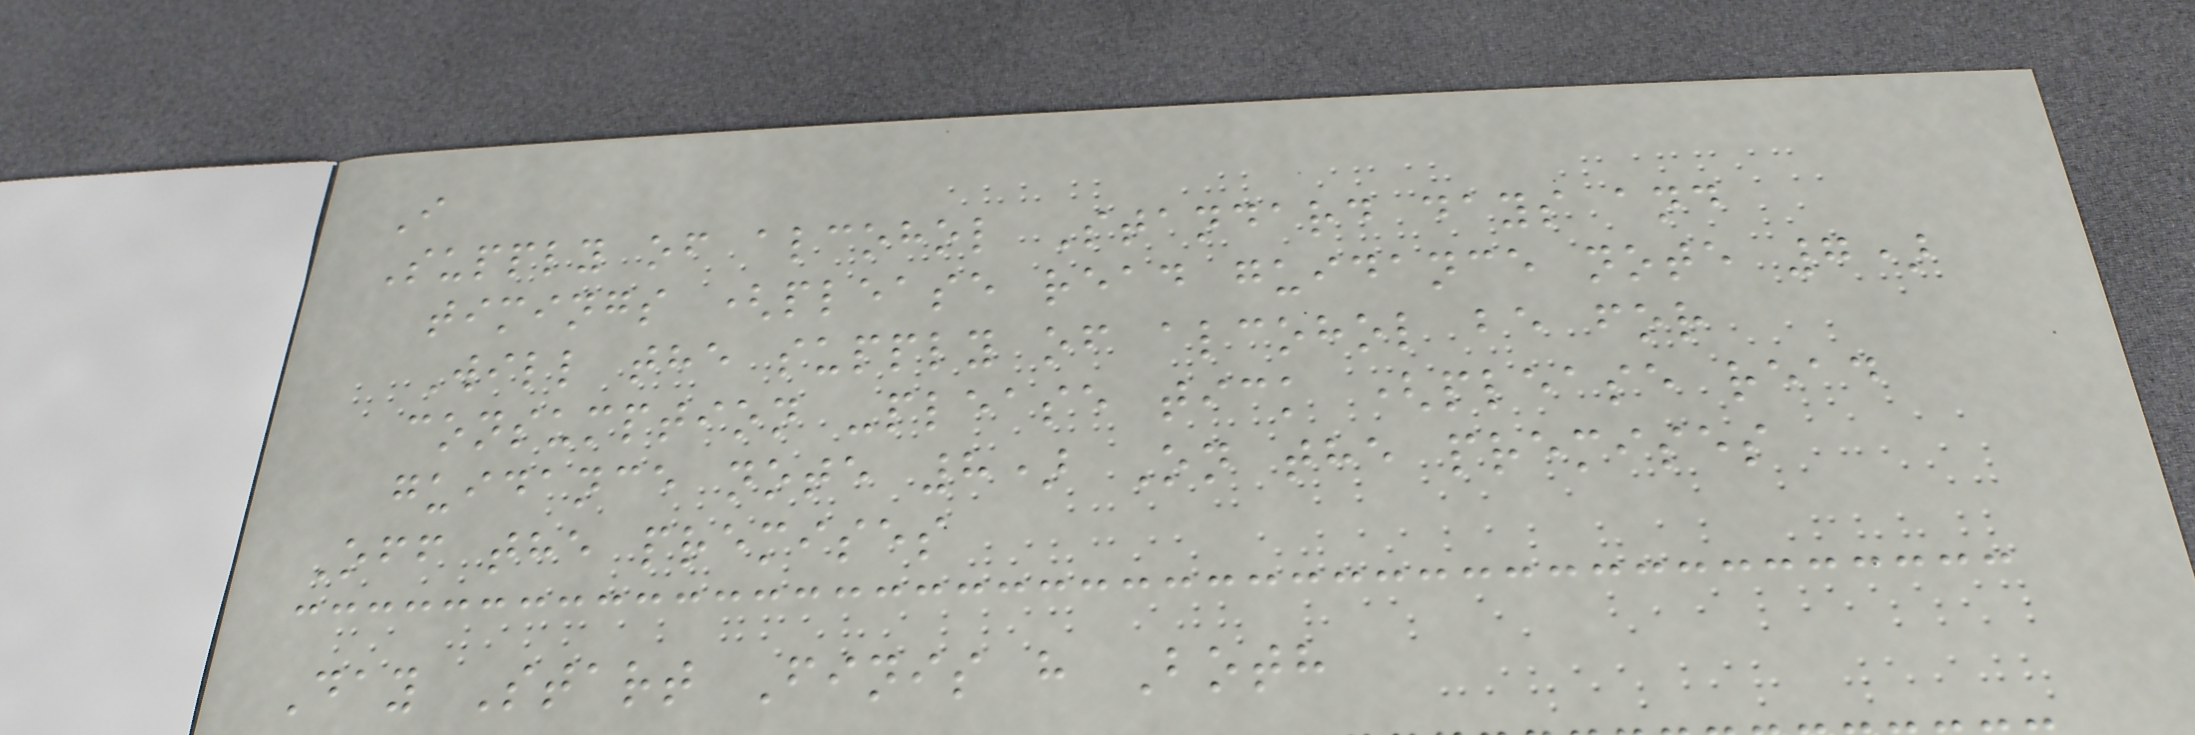I
Supply of alcohol Standard days and
timings (please read guidance note 7)
Will the supply of alcohol be for
consumption -please tick (please read
guidance note 8) On the premises
Off the premises
Day Start Finis h Both
